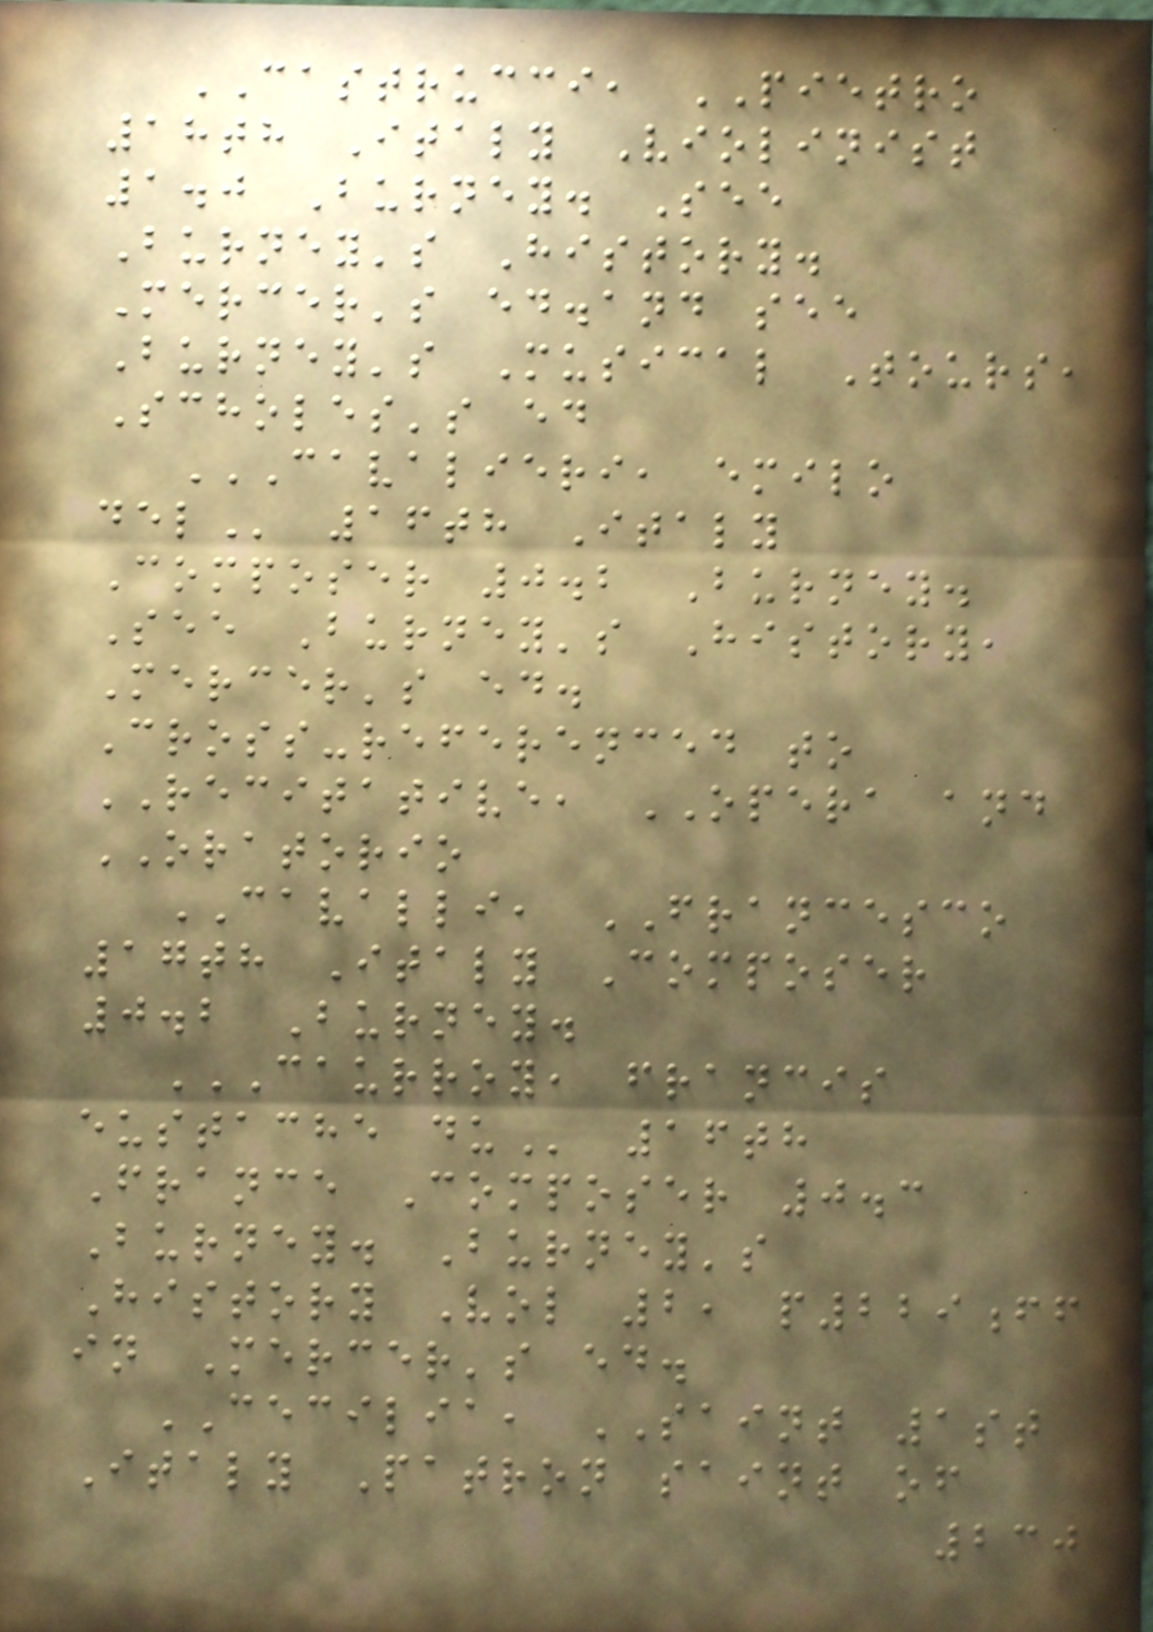CASTRUCCI, PIETRO
18th Italy Violinist
1.0 Burney. See
Burney's History.
Mercer's ed.and see
Burney's Musical Tours,
Scholes's ed
CAVALIERI, EMILO
DEL 16th Italy
Composer 0.2 Burney.
See Burney's History,
Mercer's ed.
Cross-referenced to
RECITATIVE, OPERA and
ORATORIO
CAVALLI, FRANCESCO
17th Italy Composer
0.2 Burney.
CAURROY, FRANCIS
EUSTACHE DU 16th
France Composer 0.3
Burney. Burney's
History Vol 2, p229ff
in Mercer's ed.
CECILIA, SAINT 1st
Italy Patron saint of
230
